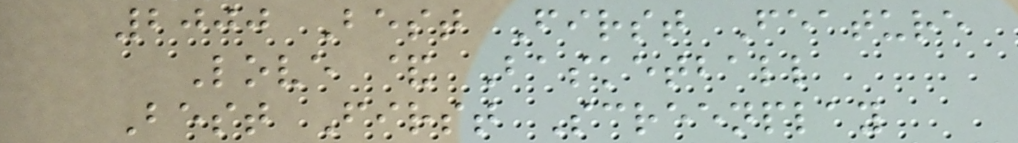2000 Best First Feature
Love & Basketball
Best First Screenplay
